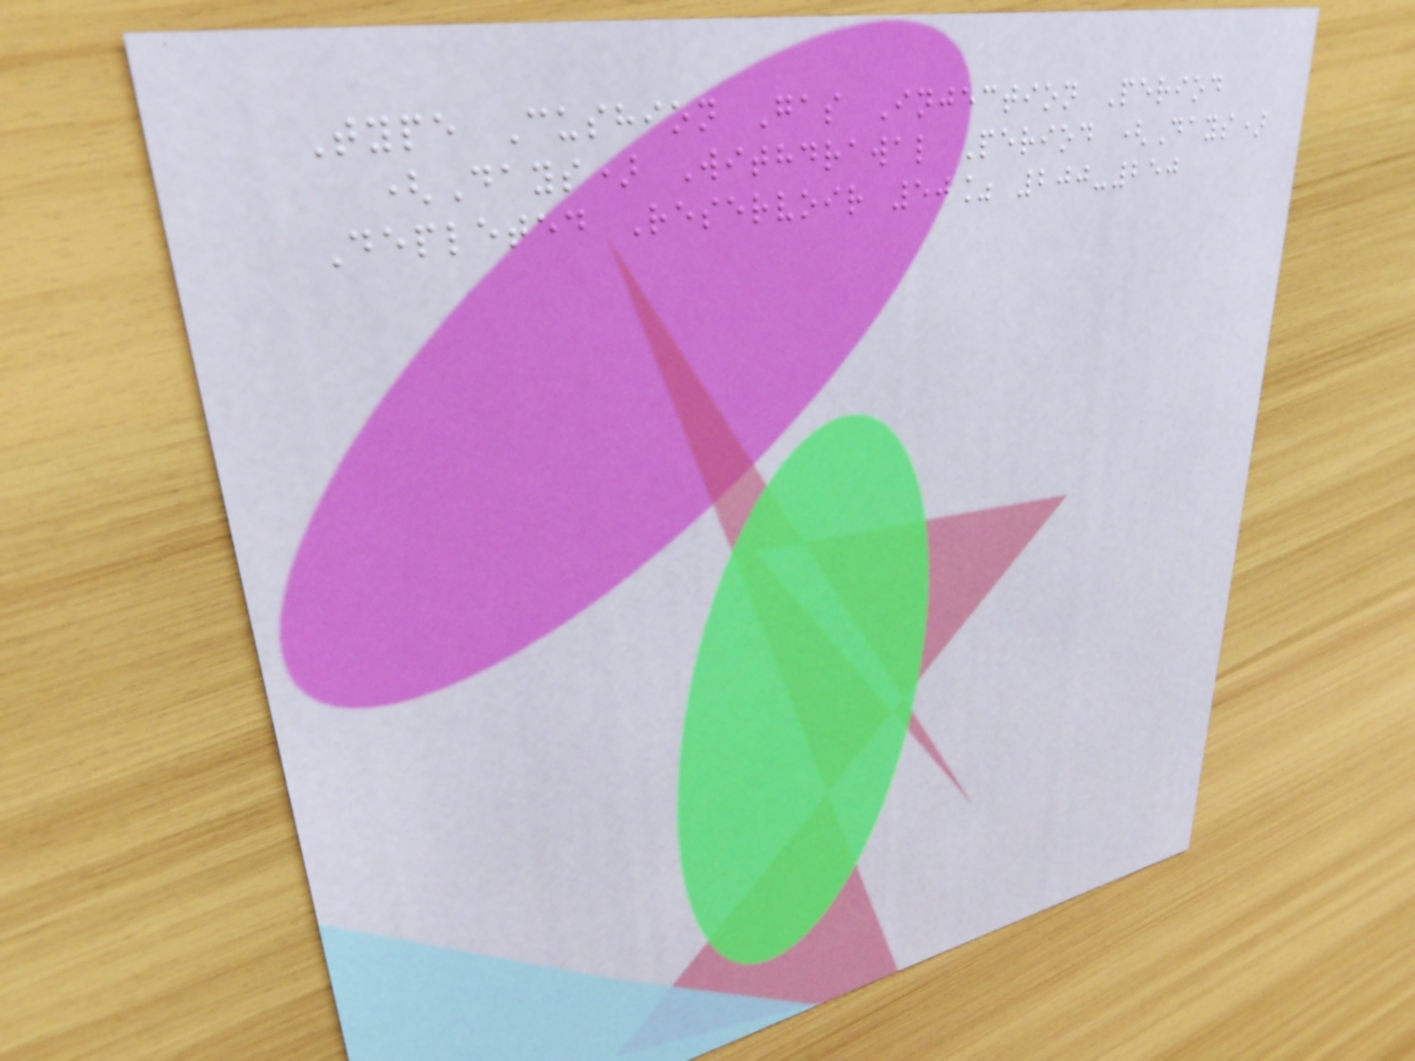Type Cushion Gas Injection Period
(Days) Withdrawal Period (Days)
Depleted Reservoir 50% 200-250
